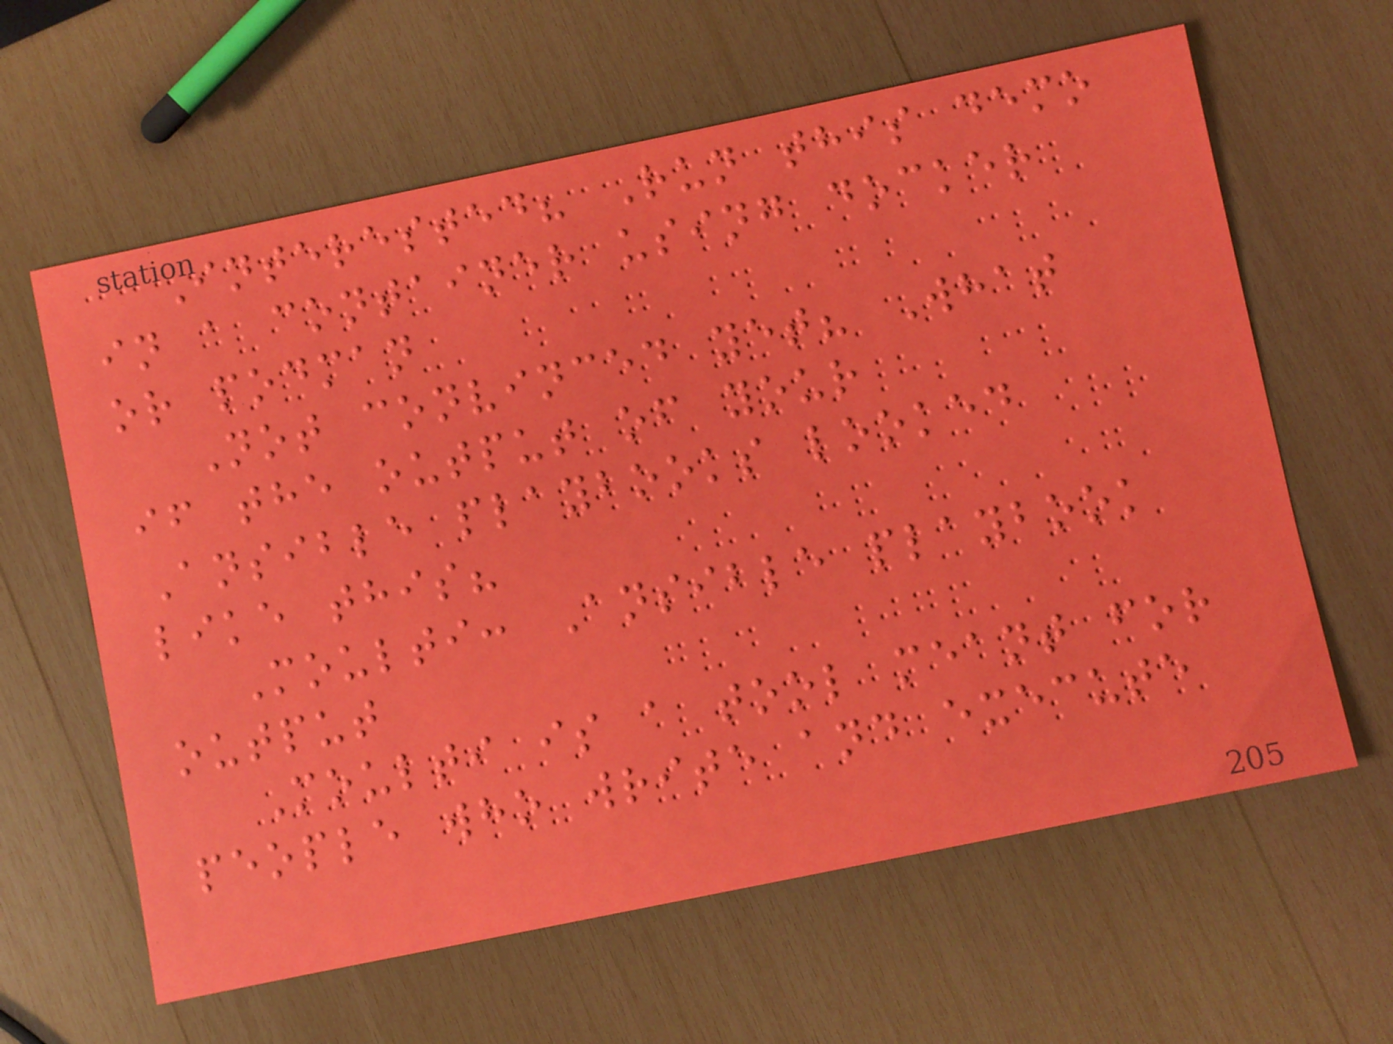Interested? Run this demo
in a container using docker
or podman
Not convinced yet? What
if the output of your
Ansible playbooks looked
like this?
Moulti: Ansible playbook
output
Moulti is a tool meant for
people who write and execute
